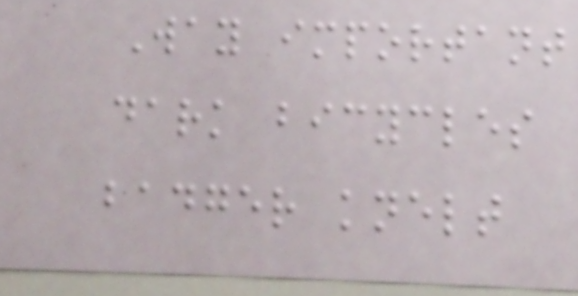Way important
dark bicycles
badger knelt
